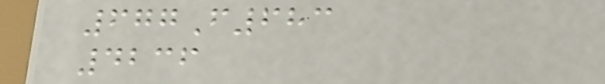677F683
4236
